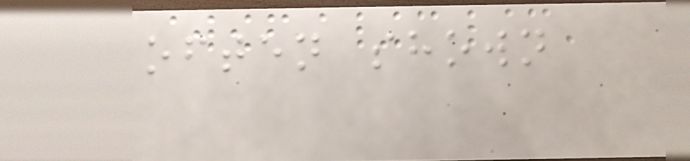often shown
